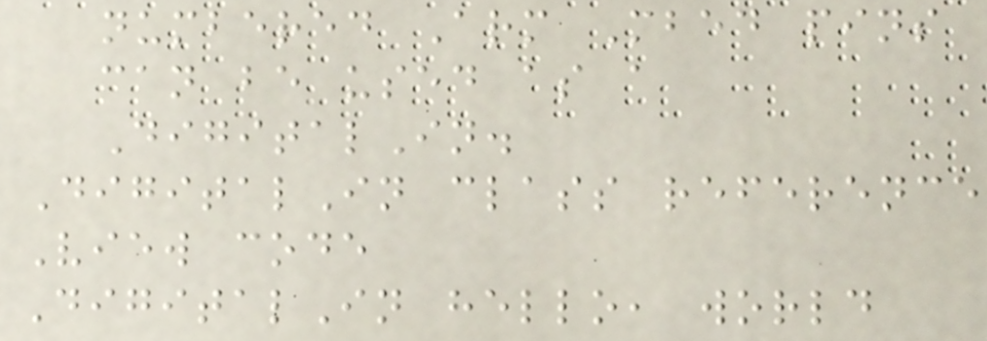numbered Arm Mbed pins
can be used as a
DigitalIn.
DigitalIn class reference
View code
DigitalIn hello, world
